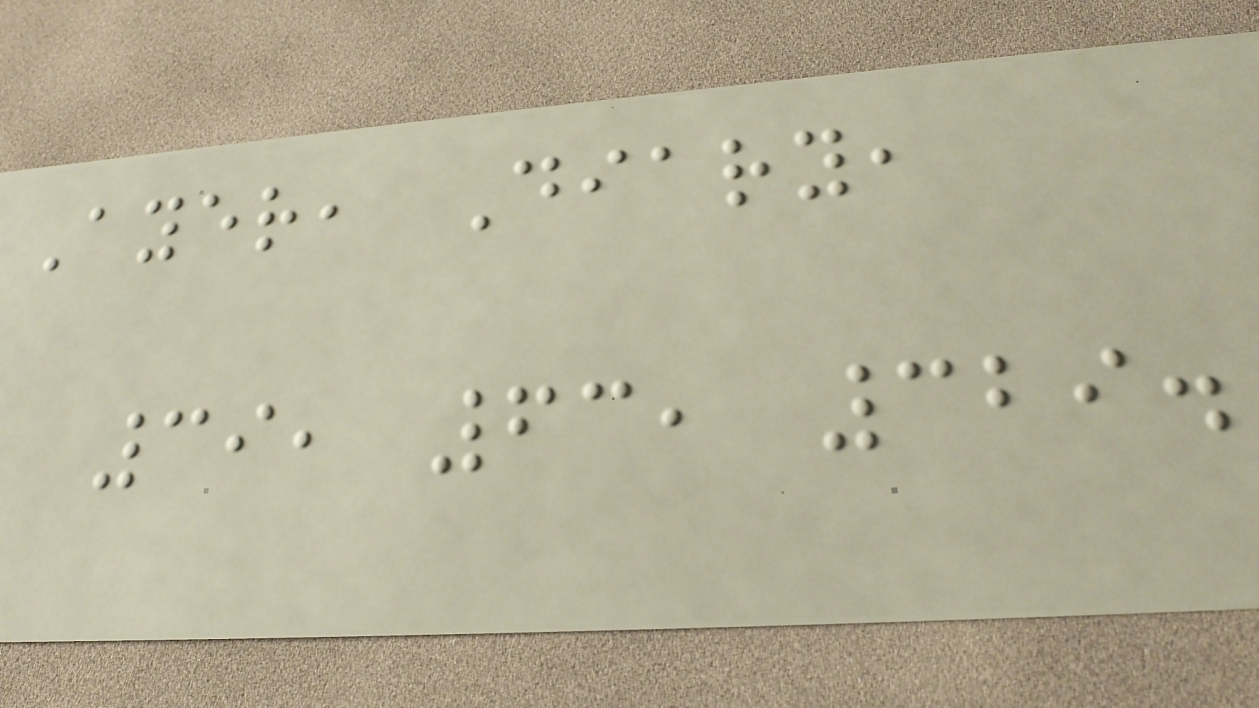Ayer, Diary,
39, 63, 329.
